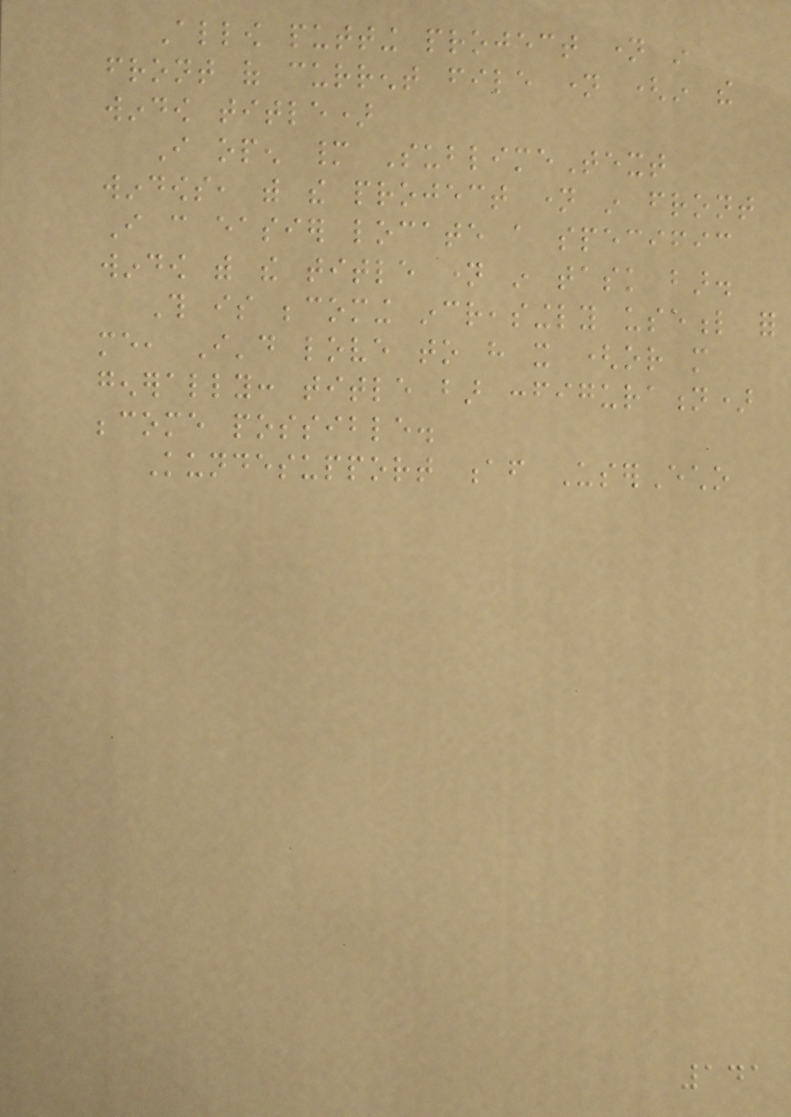Allow putting project name in
front of current file name (in the
window title)
I open many SublimeText
windows, with the project name in front
I can easier locate a specific
window with the title name in task bar.
This is becoming increasingly useful for
me, I'd love to have it (or more
generally: title bar configuration)
become possible.
Kundesupport af UserEcho
141
